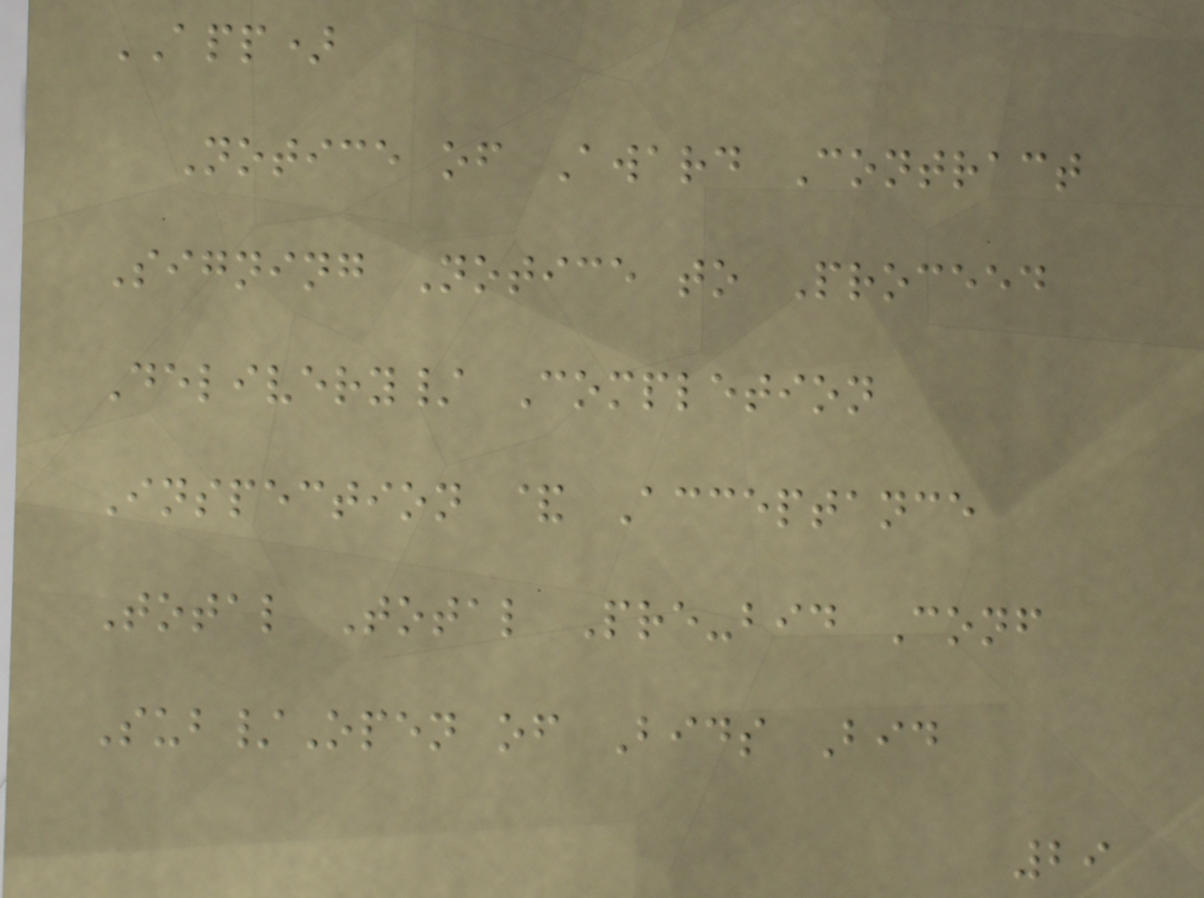APP)
Notice of Award Contract
Signing Notice to Proceed
Delivery/ Completion
Inspection & Acceptance
Total Total Pre-bid Conf
Sub/Open of Bids Bid
29
